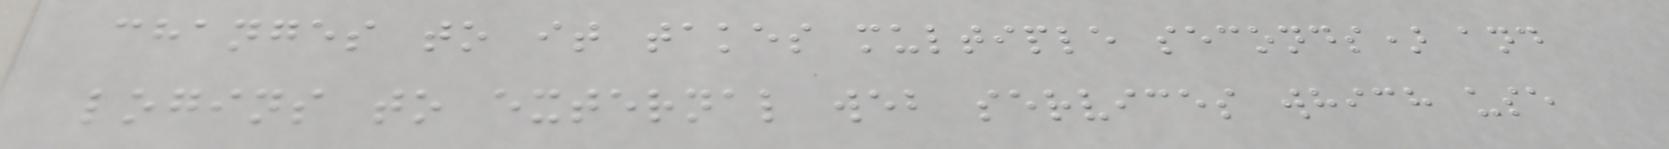changes to it takes multiple seconds) and
logins to external web services which use
